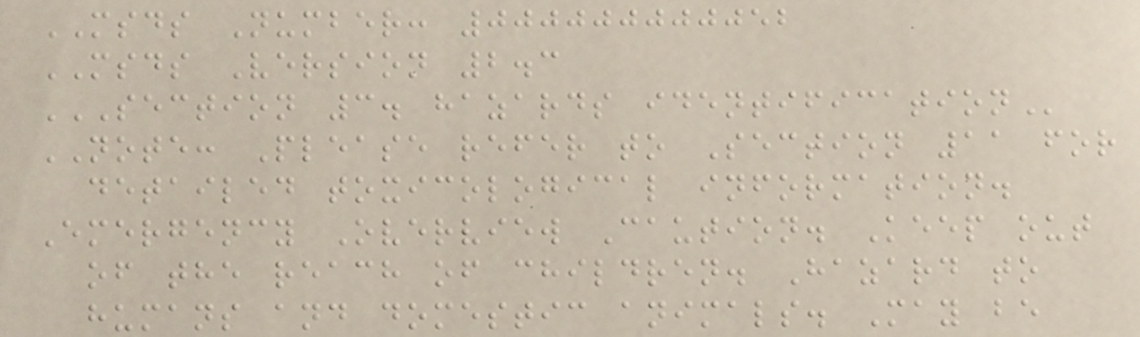MSDS Number: 000000000052
MSDS Version 2.3
SECTION 3. HAZARDS IDENTIFICATION
NOTE: Please refer to Section 11 for
detailed toxicological information.
Emergency Overview Caution. Keep out
of the reach of children. Hazard to
humans and domestic animals. May be
